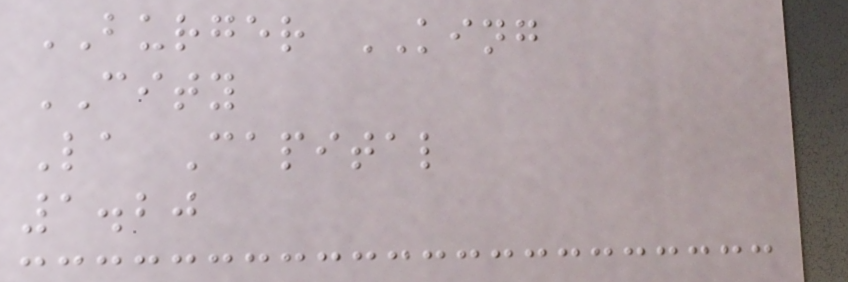BURGER KING
CITY
La Capital
1.20
